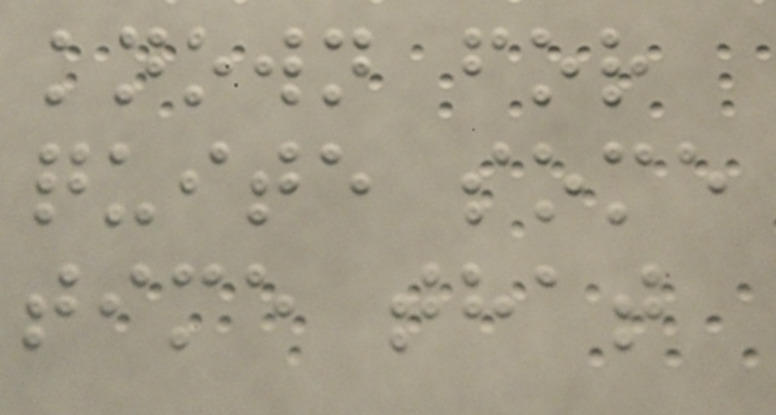known for
quite some
time that
